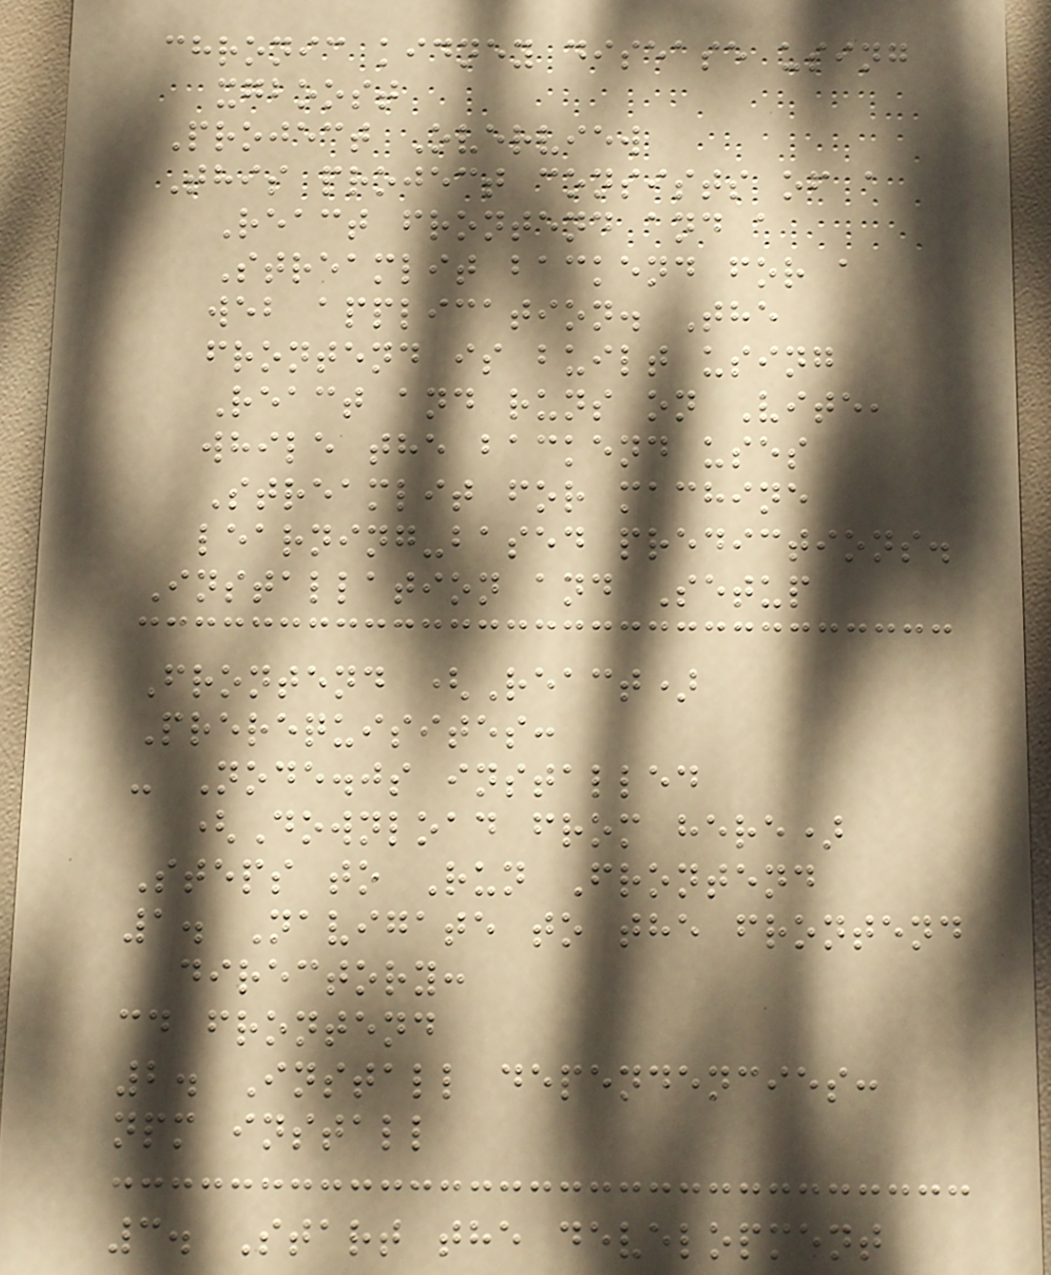chronic kidney disease using
xgboost
Project Overview
This project consists of a
React frontend and a
Streamlit backend for a
web application. The
frontend is built using
React and runs on Vite,
while the backend uses
Streamlit for machine
learning-based predictions.
Installation and Setup
Frontend (React)
Prerequisites:
- Node.js installed
(Download from here)
Steps to Run Frontend
1. Navigate to the frontend
directory:
cd frontend
2. Install dependencies:
npm install
3. Start the development
